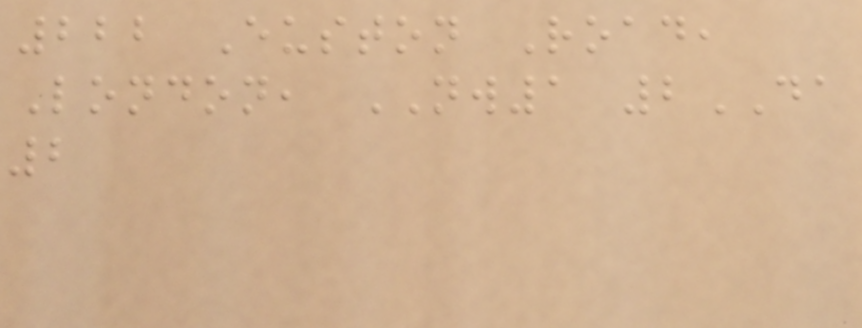222 Euston Road,
London, NW1 2DA
2
